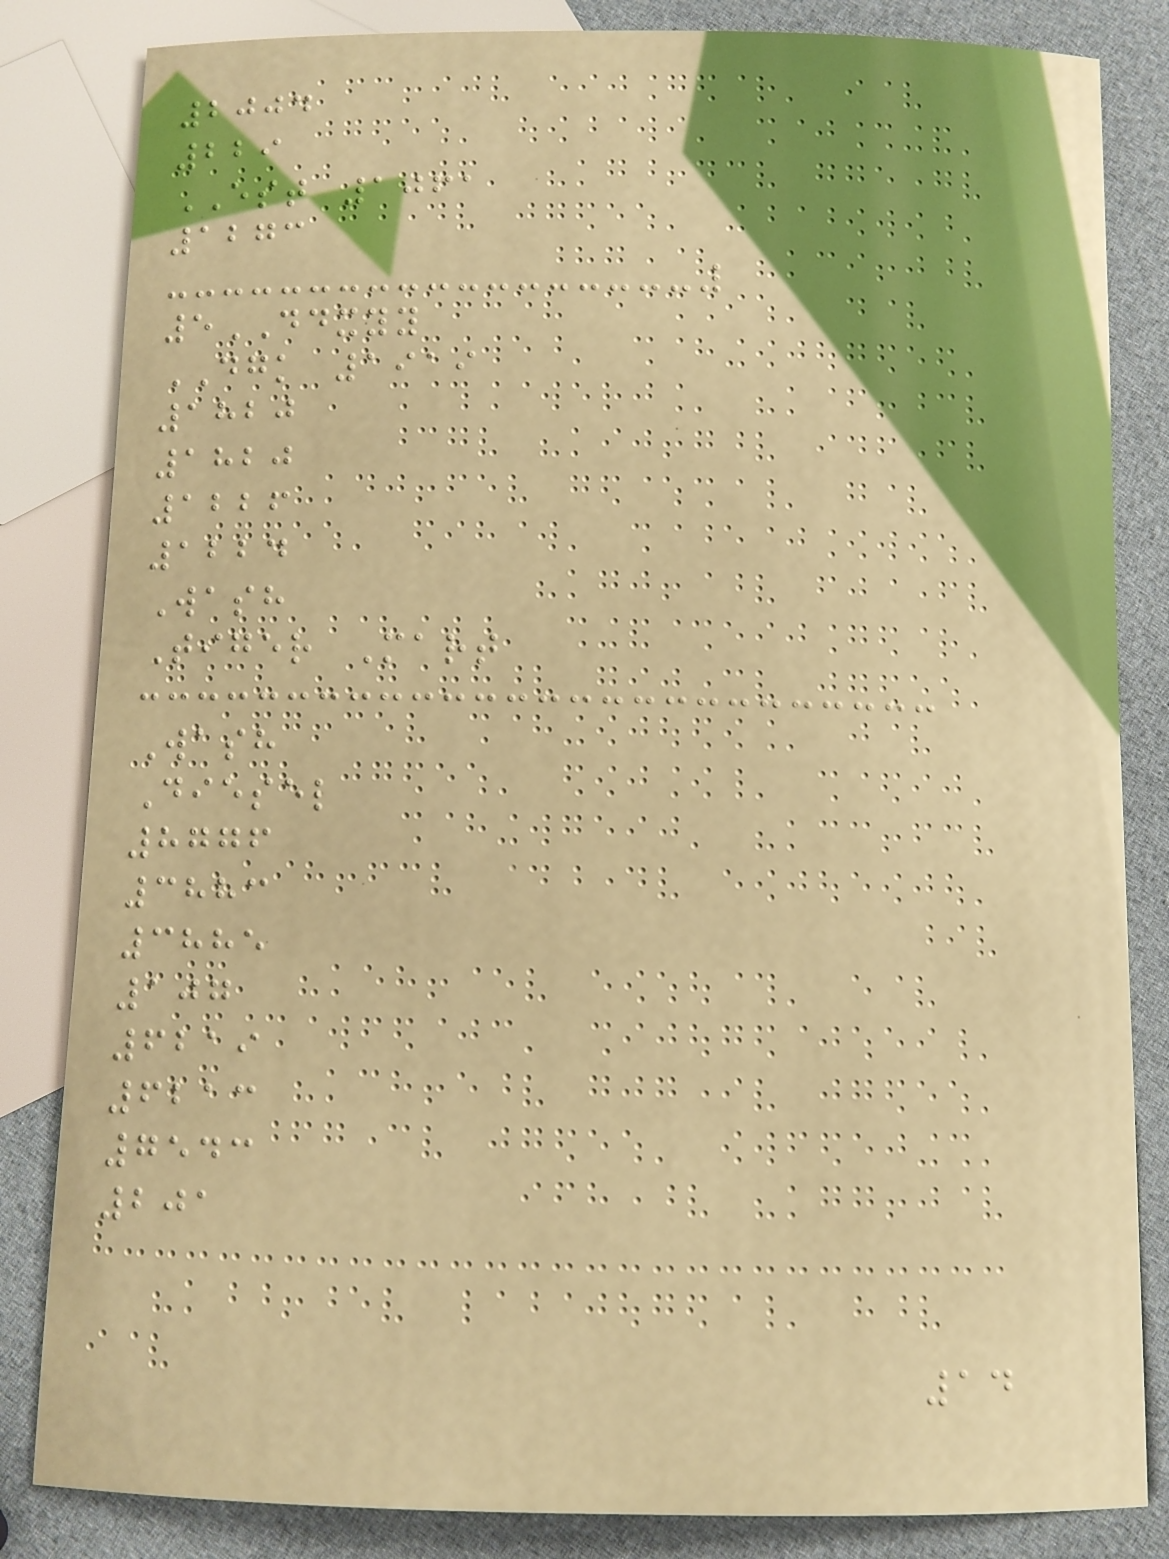2004
229
EST 1061
1273
5DDXYY
DGK 1919
1820
1820
1226
1224
Wash
Tiger Mart
Wash
Diesel
8776
3883
3885
107
6219
6213
7543
201
14
